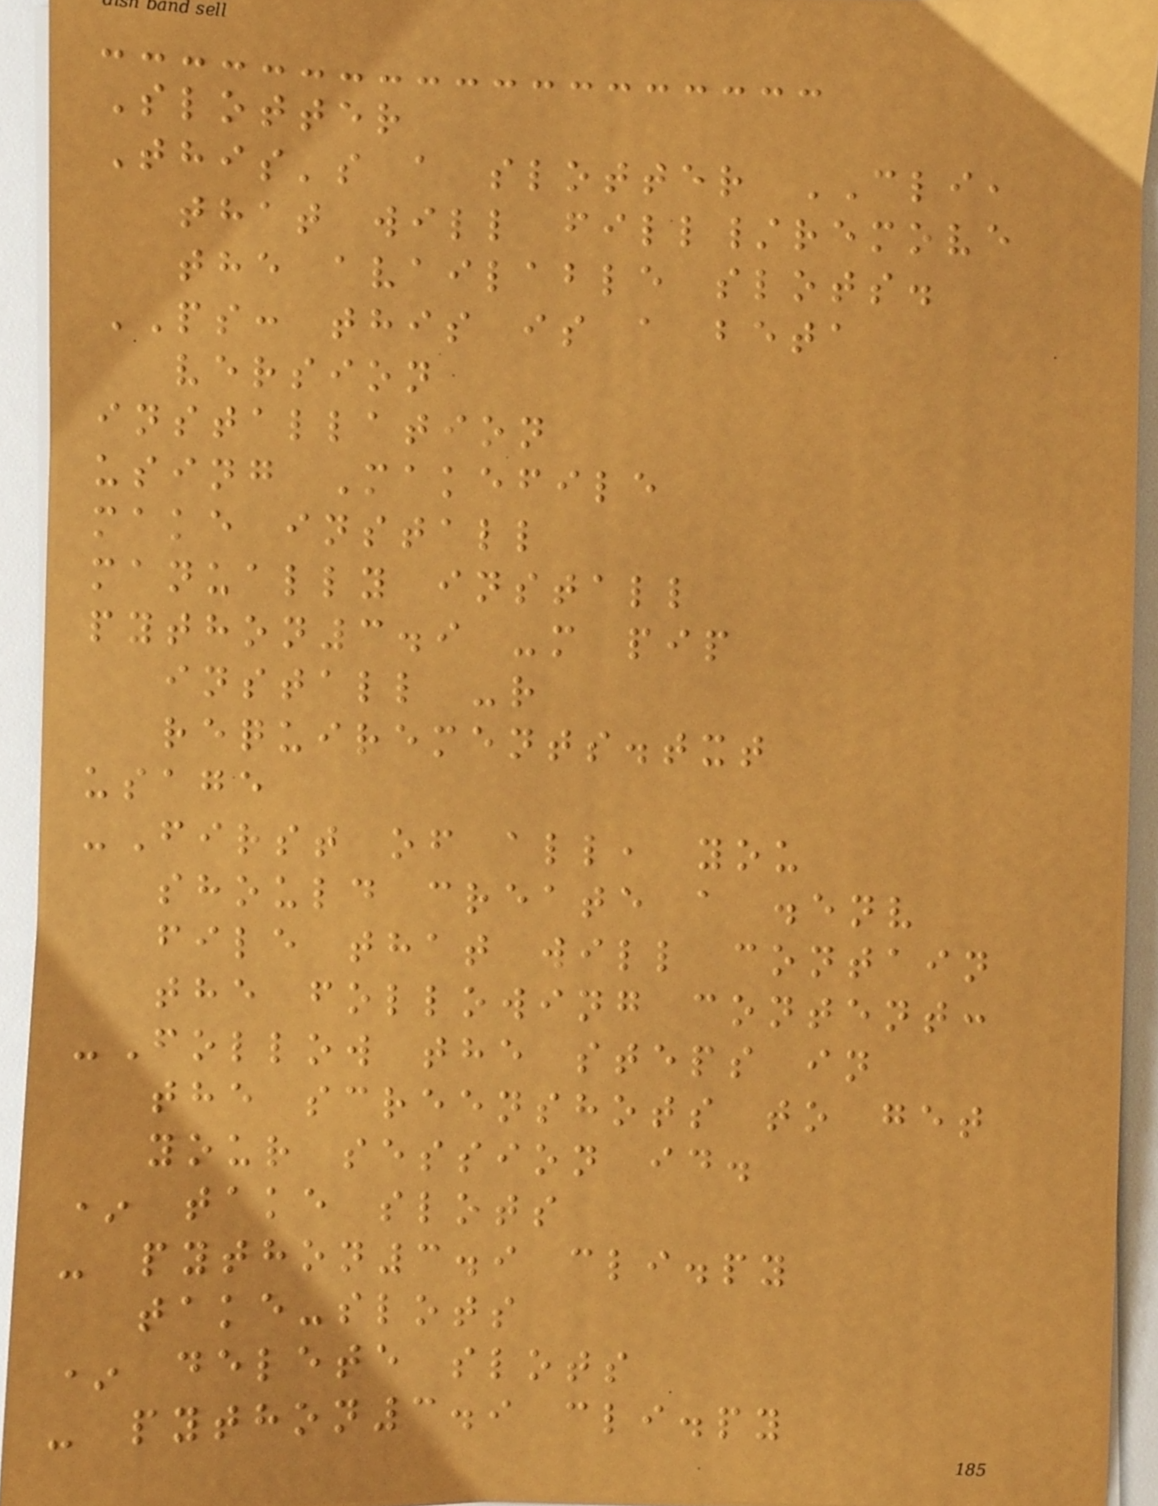Slotter
This's a slotter CLI,
that will fill/remove
the available slots.
PS: this is a beta
version
installation
using Makefile
make install
manually install
python3.9 -m pip
install -r
requirements.txt
usage
-First of all, you
should create a .env
file that will contain
the following content:
-Follow the steps in
the screenshots to get
your session id.
* take slots
- python3.9 cli.py
take-slots
* delete slots
- python3.9 cli.py
